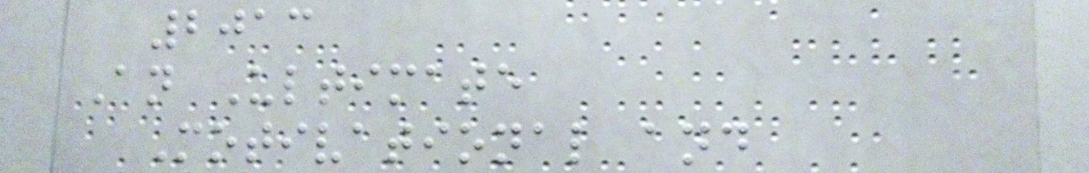2013
An Ultimate
Motivational and
